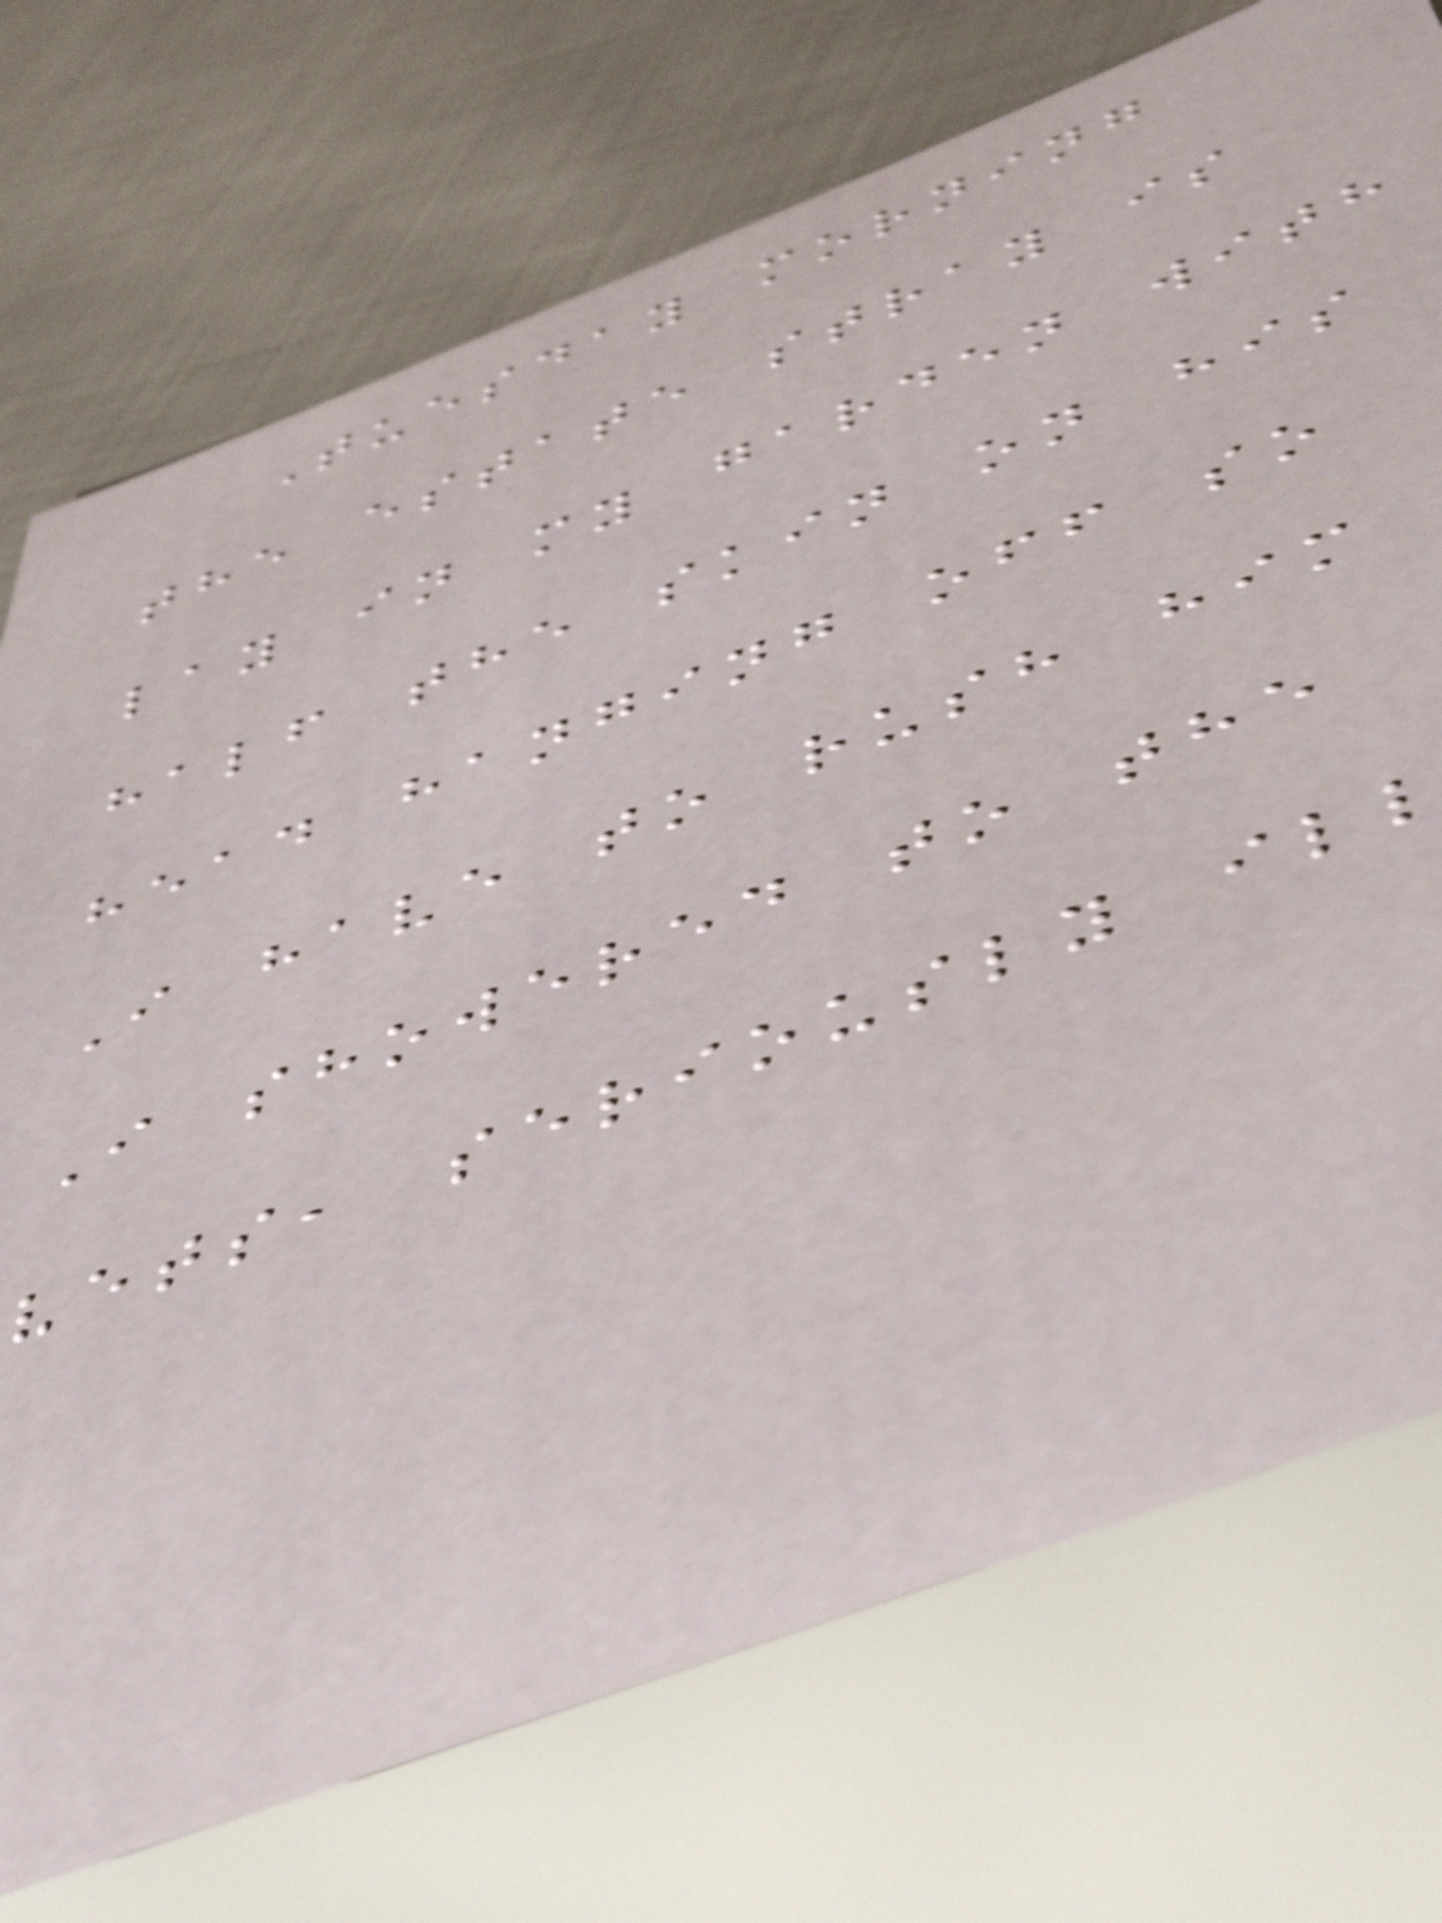Tuesday morning
the estate stray is
lay in my garden with
half the skin on his
head hanging off so
I have to rush him
I showered to the
vets, seriously ill
